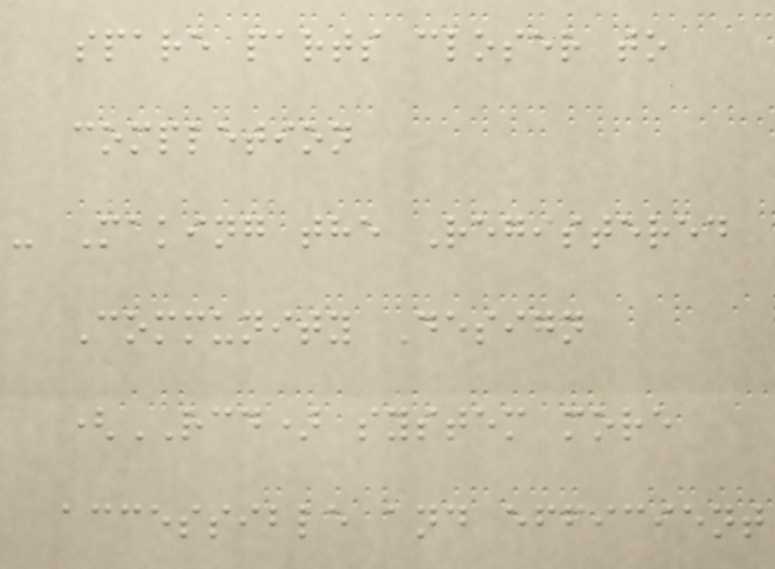spare parts closer to
completion
- Making the Registered
Community Design
(RCD) system more
accessible and efficient
